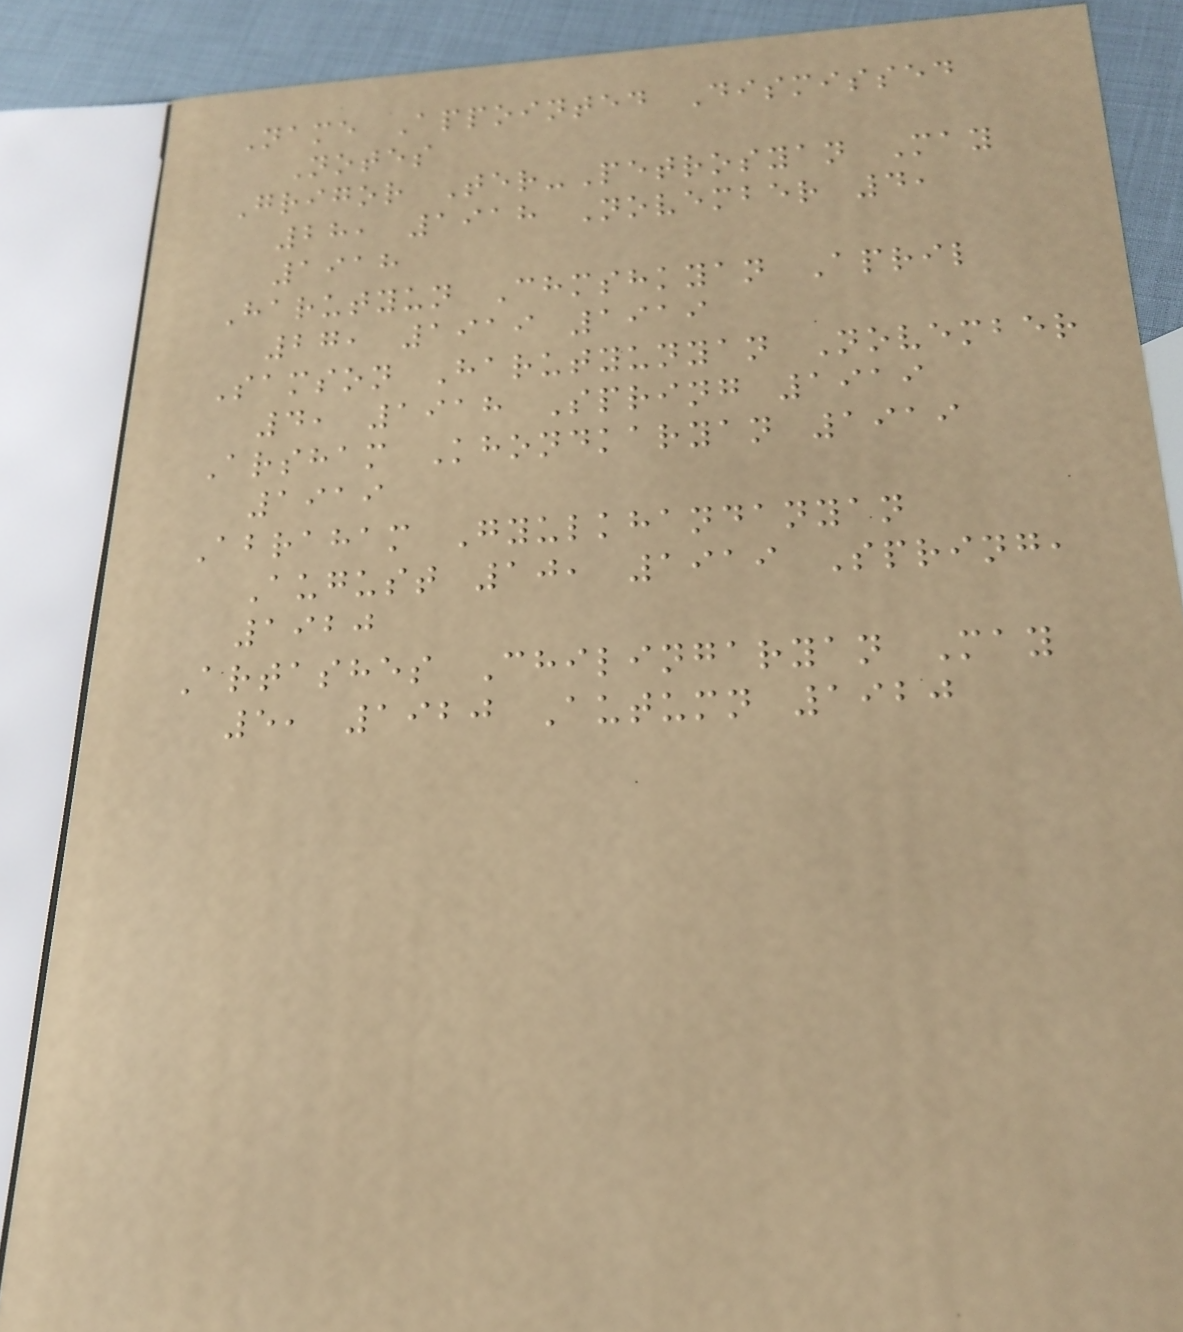Name Appointed Dismissed
Notes
Grigor Ter-Petrosyan May
28, 1918 November 4,
1918
Harutyun Chmshkyan April
27, 1919 1919
Samson Harutyunyan November
4, 1918 Spring 1919
Arsham Khondkaryan 1919
1919
Abraham Gyulkhandanyan
August 10, 1919 Spring,
1920
Artashes Chilingaryan May
5, 1920 Autumn 1920
